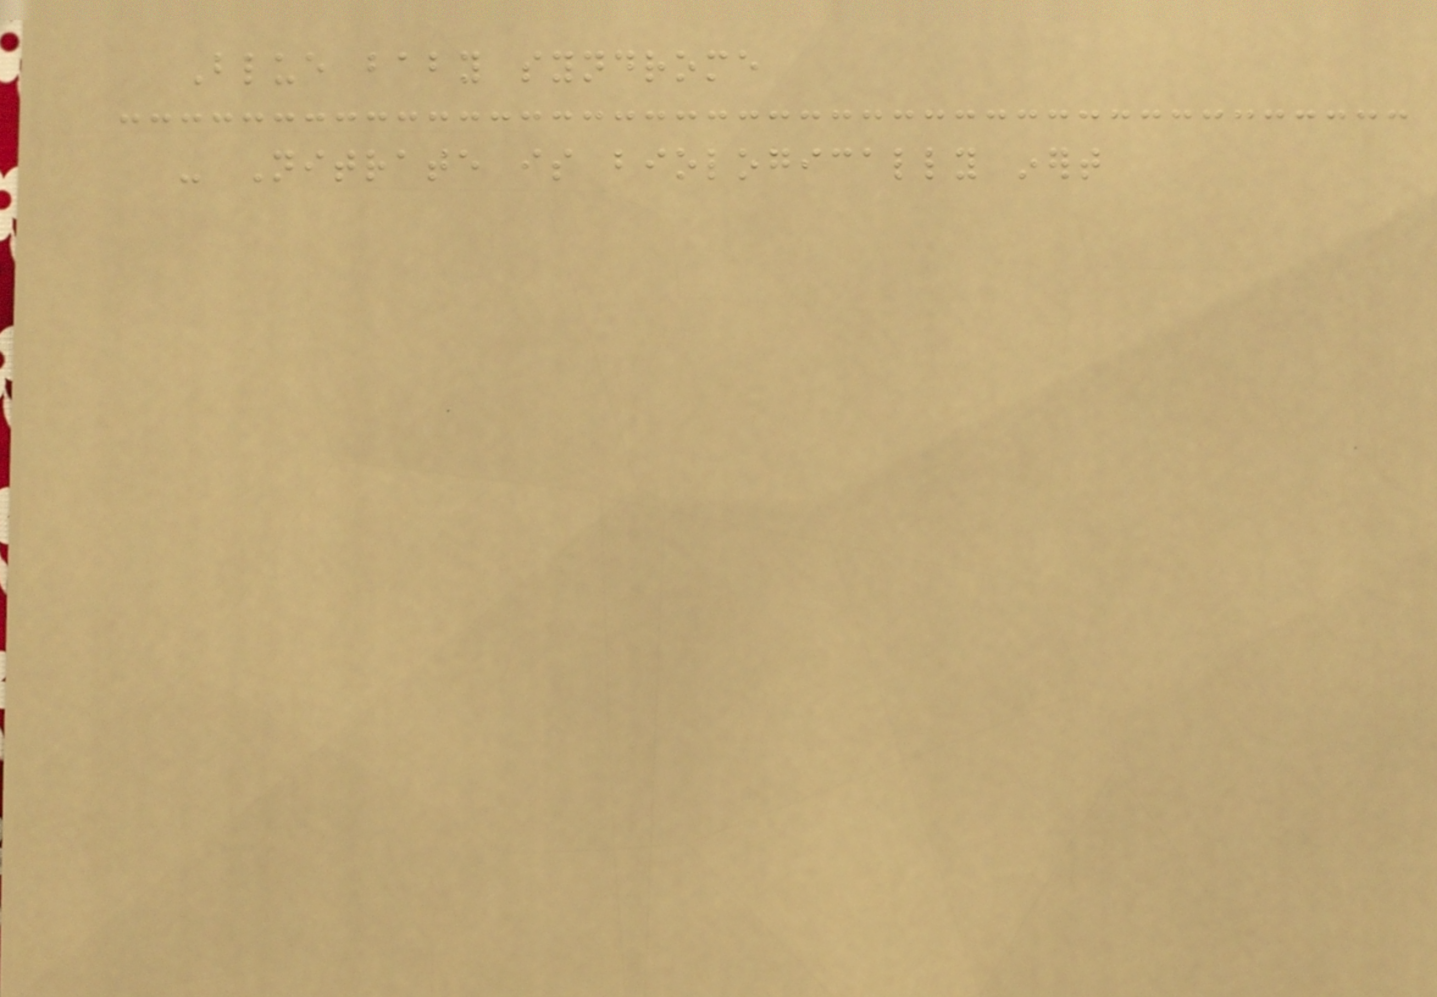Blue baby syndrome
- Nitrate is biologically inert
